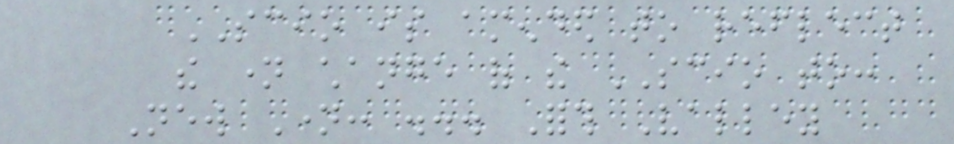SCIO is amended to reflect
the name change of the SCIO to:
New Name: ... Forth Valley
